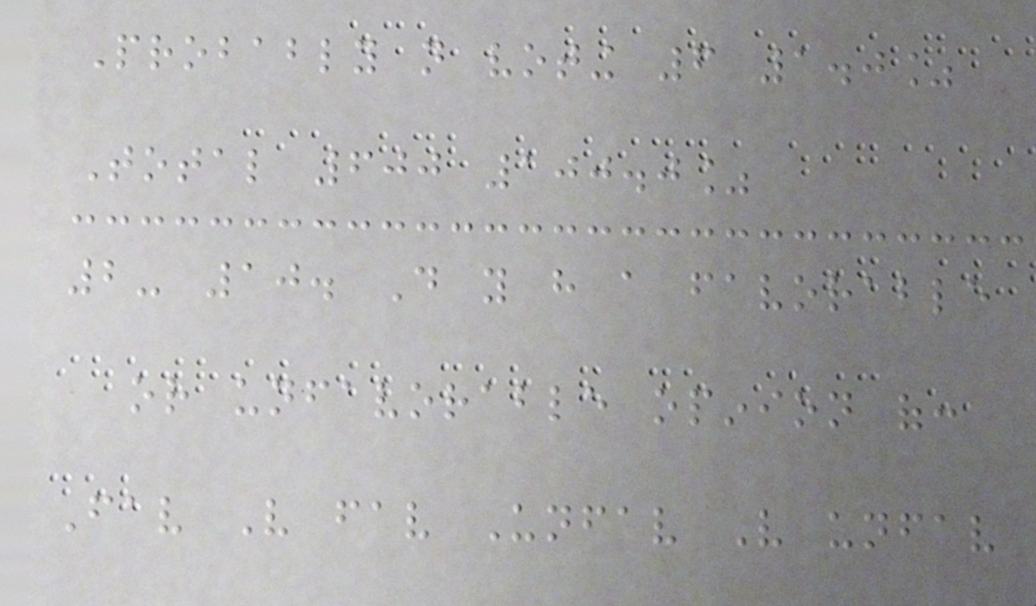Probably not voting 6 1.0%
Total 600 100.0%
2- 10. Do you have a favorable
or unfavorable opinion of:
Fav Very fav Unfav Very unfav
